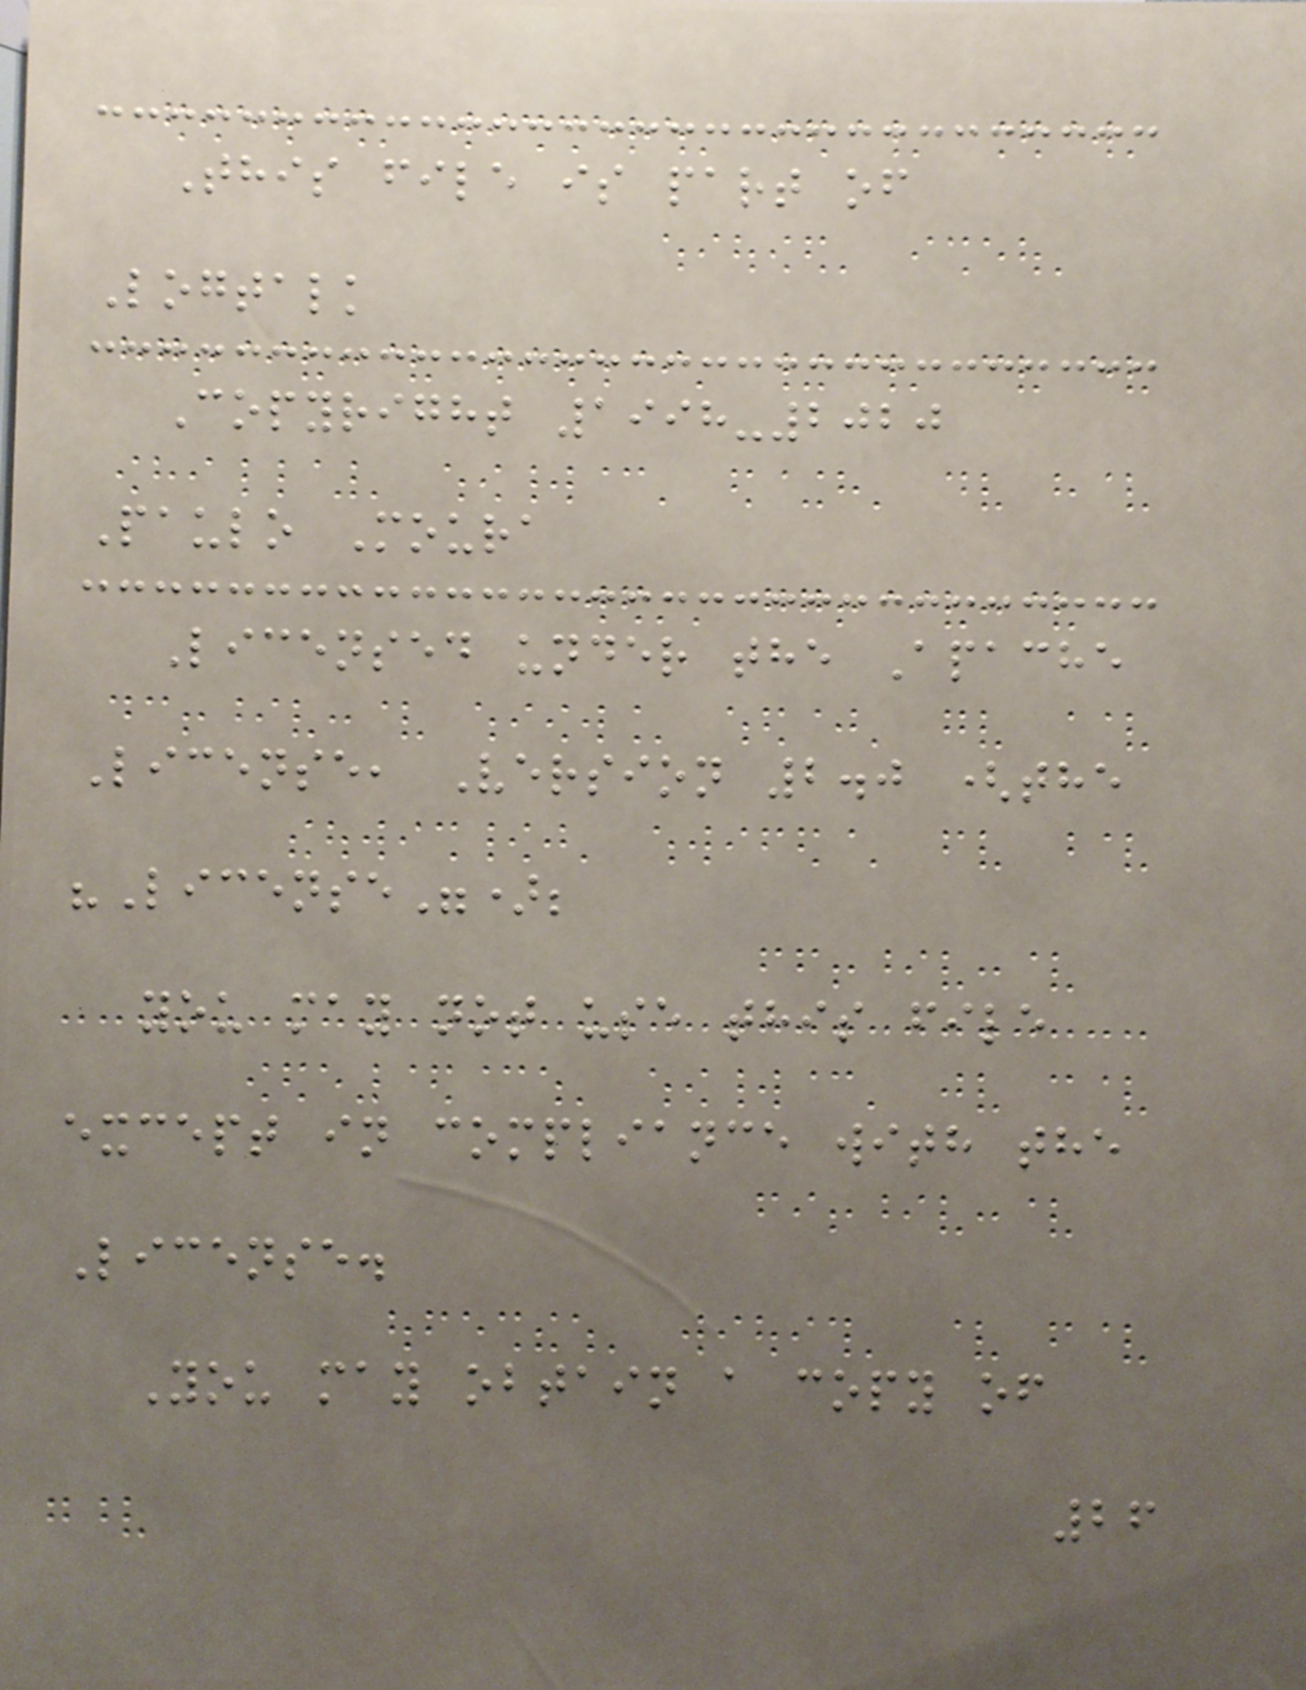This file is part of
Logtalk
Copyright 1998-2020
Paulo Moura
Licensed under the Apache
License, Version 2.0 (the
"License");
you may not use this file
except in compliance with the
License.
You may obtain a copy of
26
